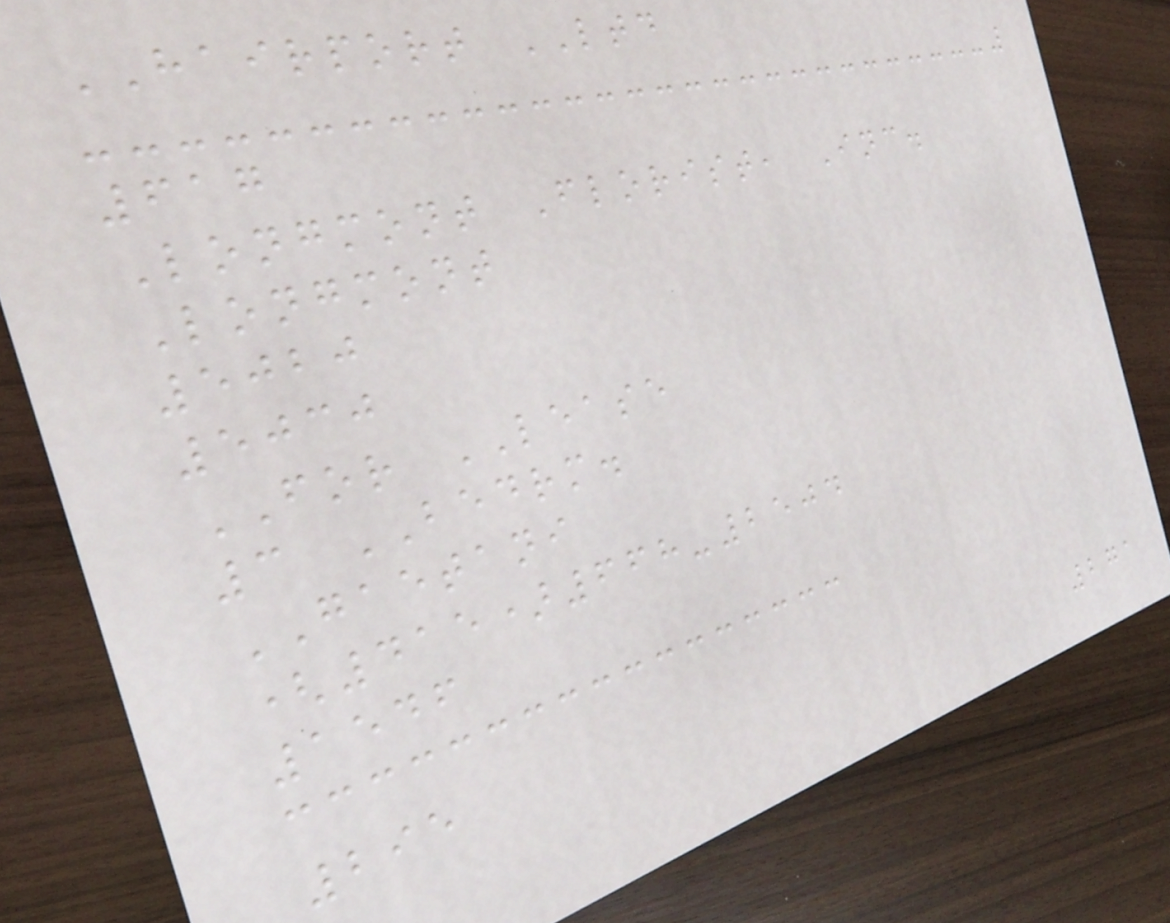HAIRPORT LTD
617
Longmont Florist, Inc.
Longmont
5020
5030
FOR LEASE
3 BEDRM.
GAETANI
(415)668-2504
1546
295
271
